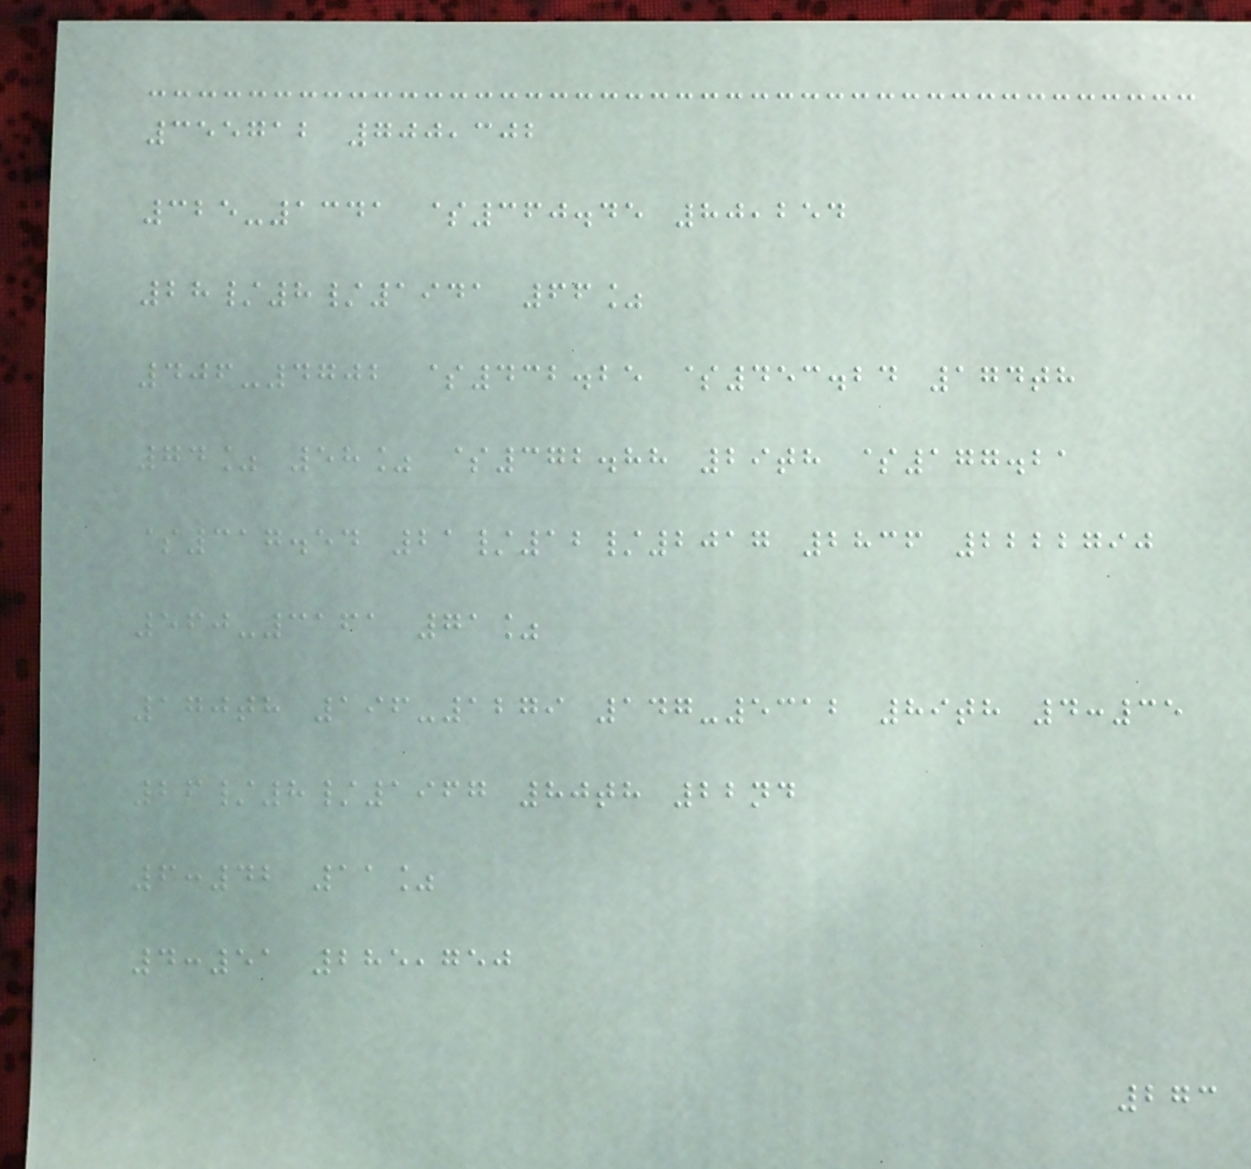355712 700,302
325-1341 $360.45 80,254
28/8/1941 66%
406-4702 $432.25 $453.24 174th
74% 58% $372.88 29th $177.21
$317.54 21/12/2017 2836 2222790
560-3161 71%
170th 196-1279 147-5312 89th 4:35
26/8/1967 80th 22nd
6:42 11%
4:51 285,750
273
